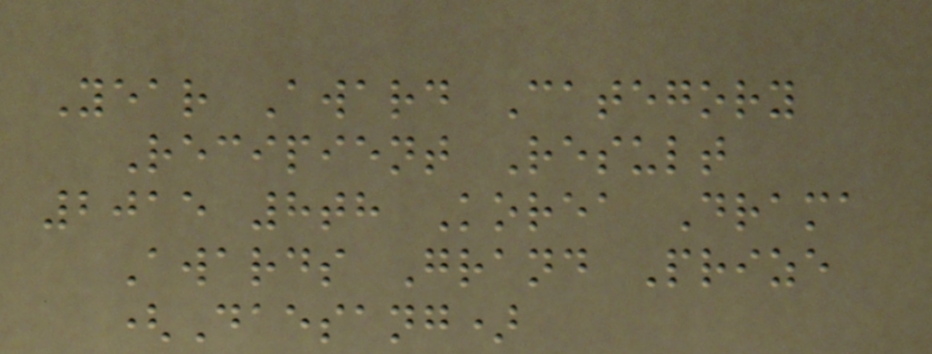Year Award Category
Recipient Result
2015 8th Korea Drama
Awards Grand Prize
(Daesang)
